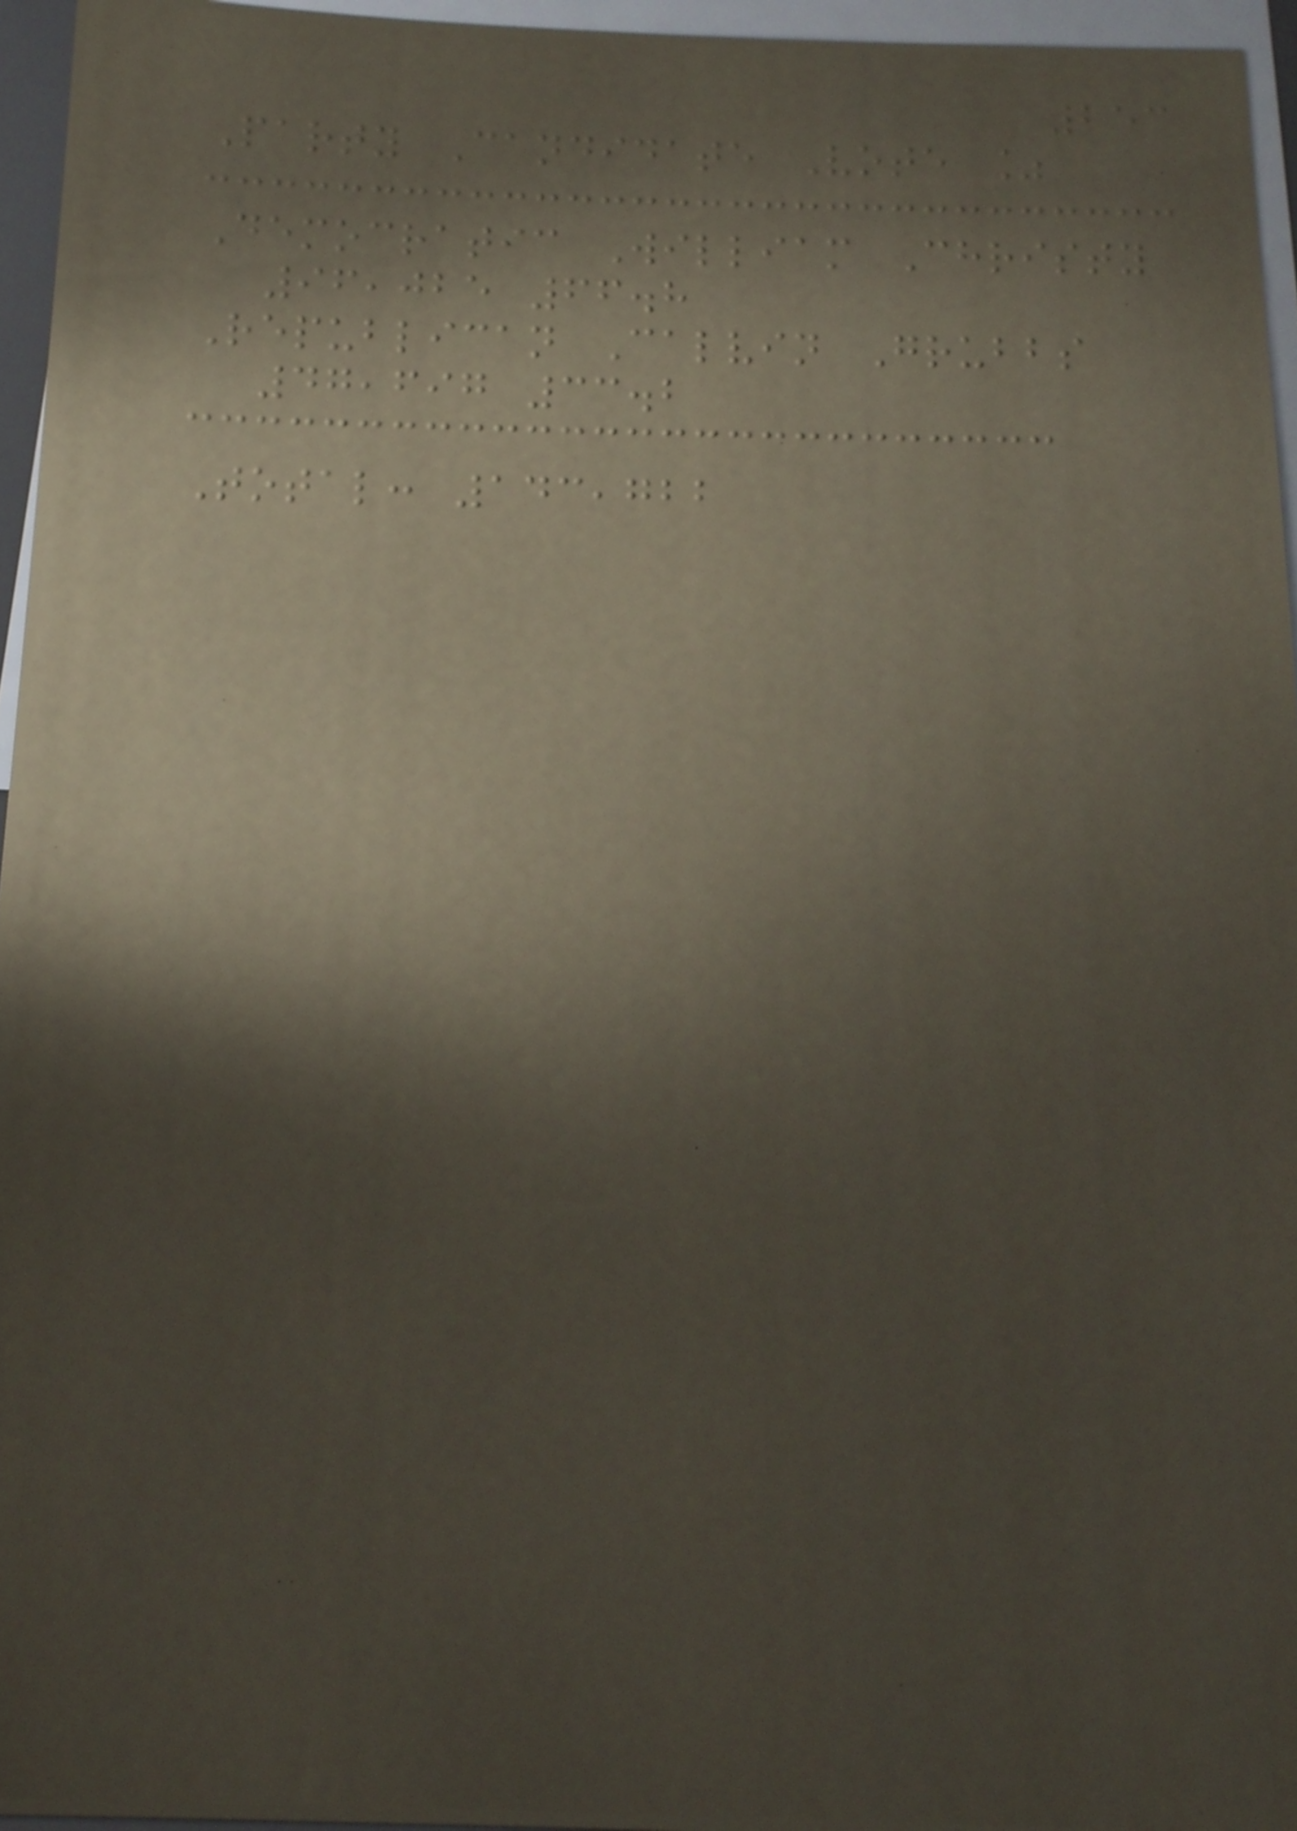253
Party Candidate Vote %
Democratic William Christy
96,025 66.8
Republican Calvin Grubbs
47,697 33.2
Total: 143,722
